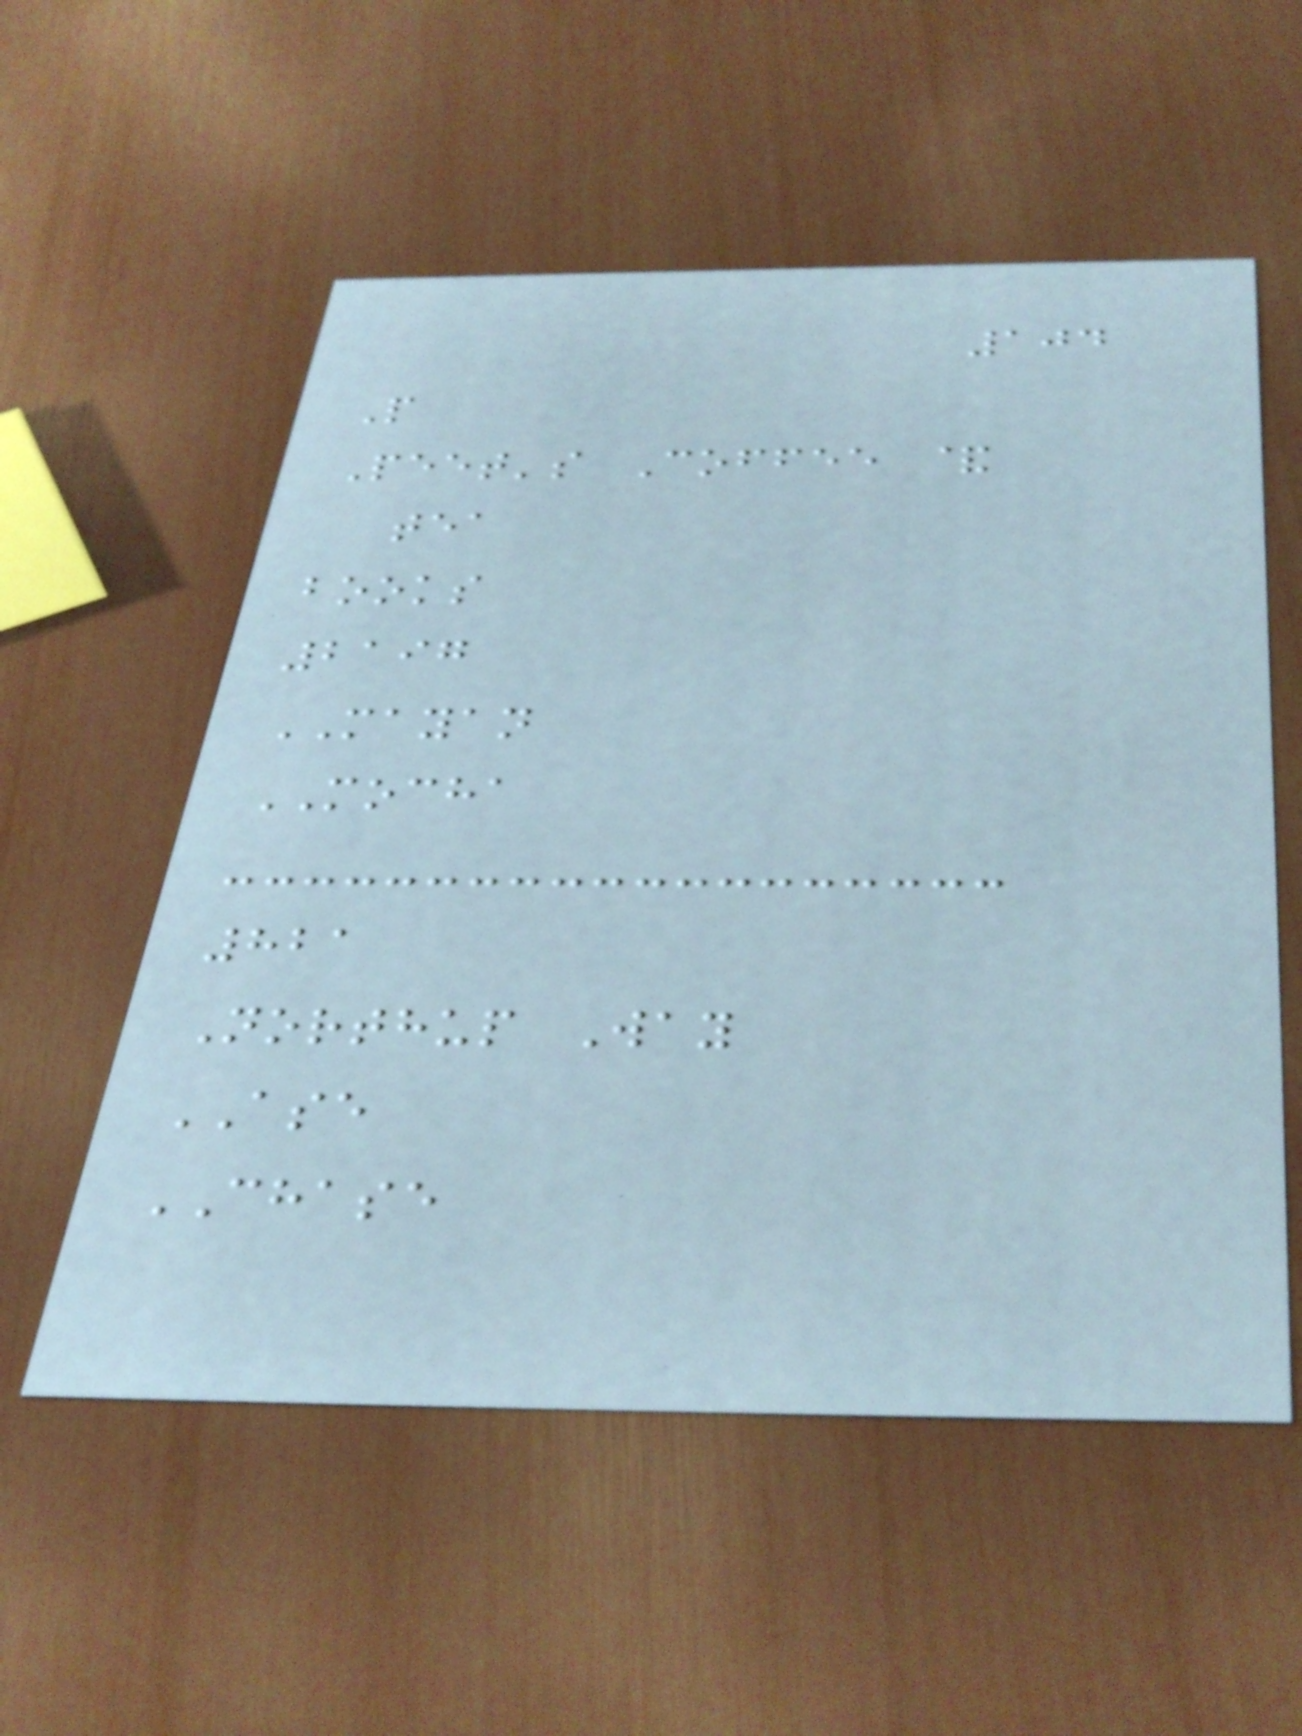104
P
Peet's Coffee &
tea
books
2197
MAYAN
MOCHA
821
Northup Way
ASE
CHASE
